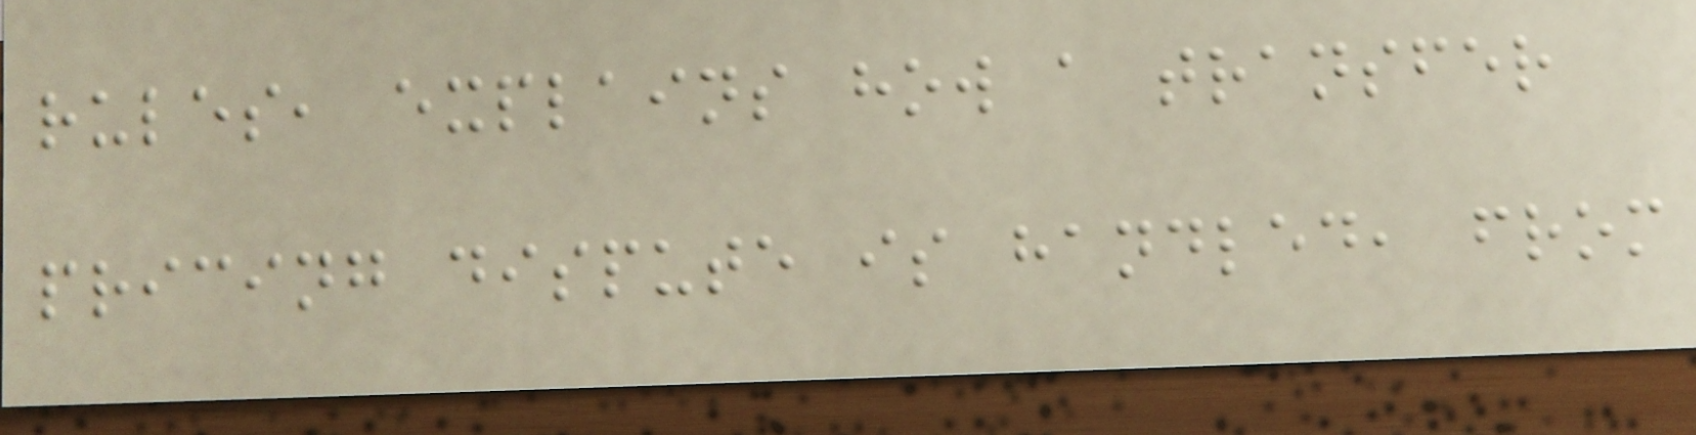rules, explains how a transfer
pricing dispute is handled, from
